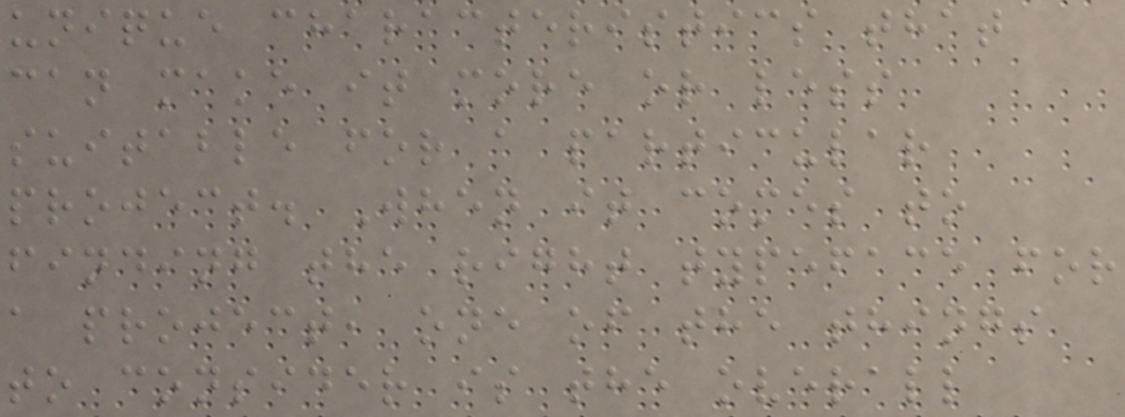unique characteristics that
can make it more or less
suitable for a particular
project. When it comes to
finding the right typeface for
a project, one of the things
to consider is the overall
